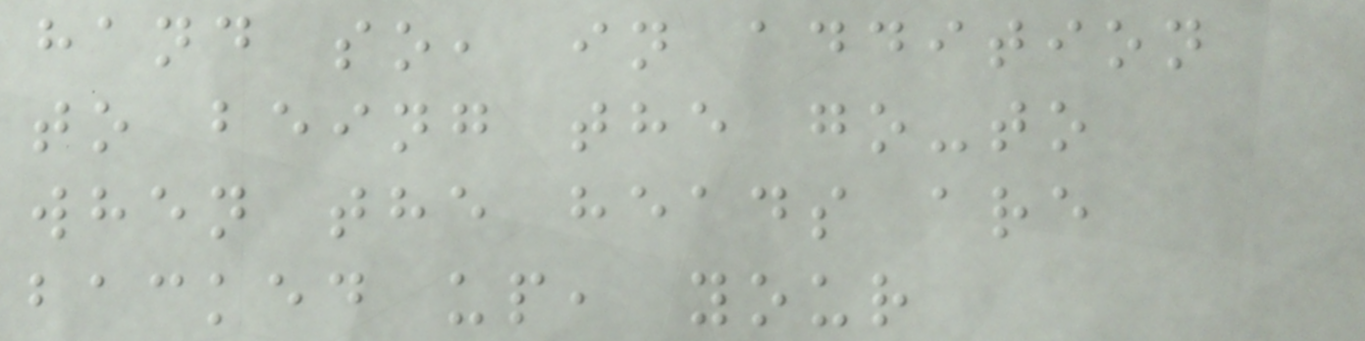hand so, in addition
to being the go-to
when the heads are
backed up, your
